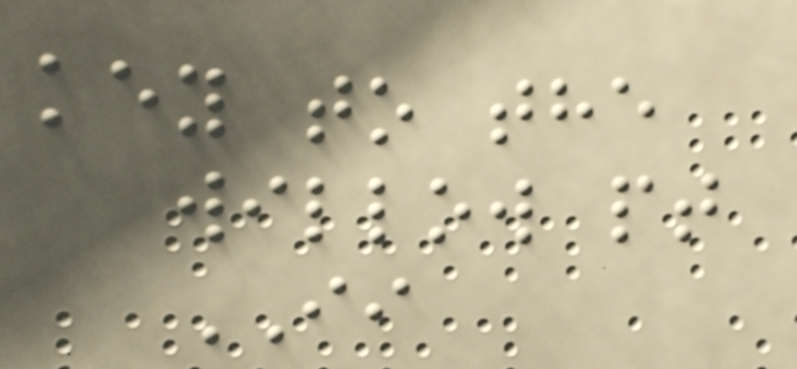key to the
willow pt
II
